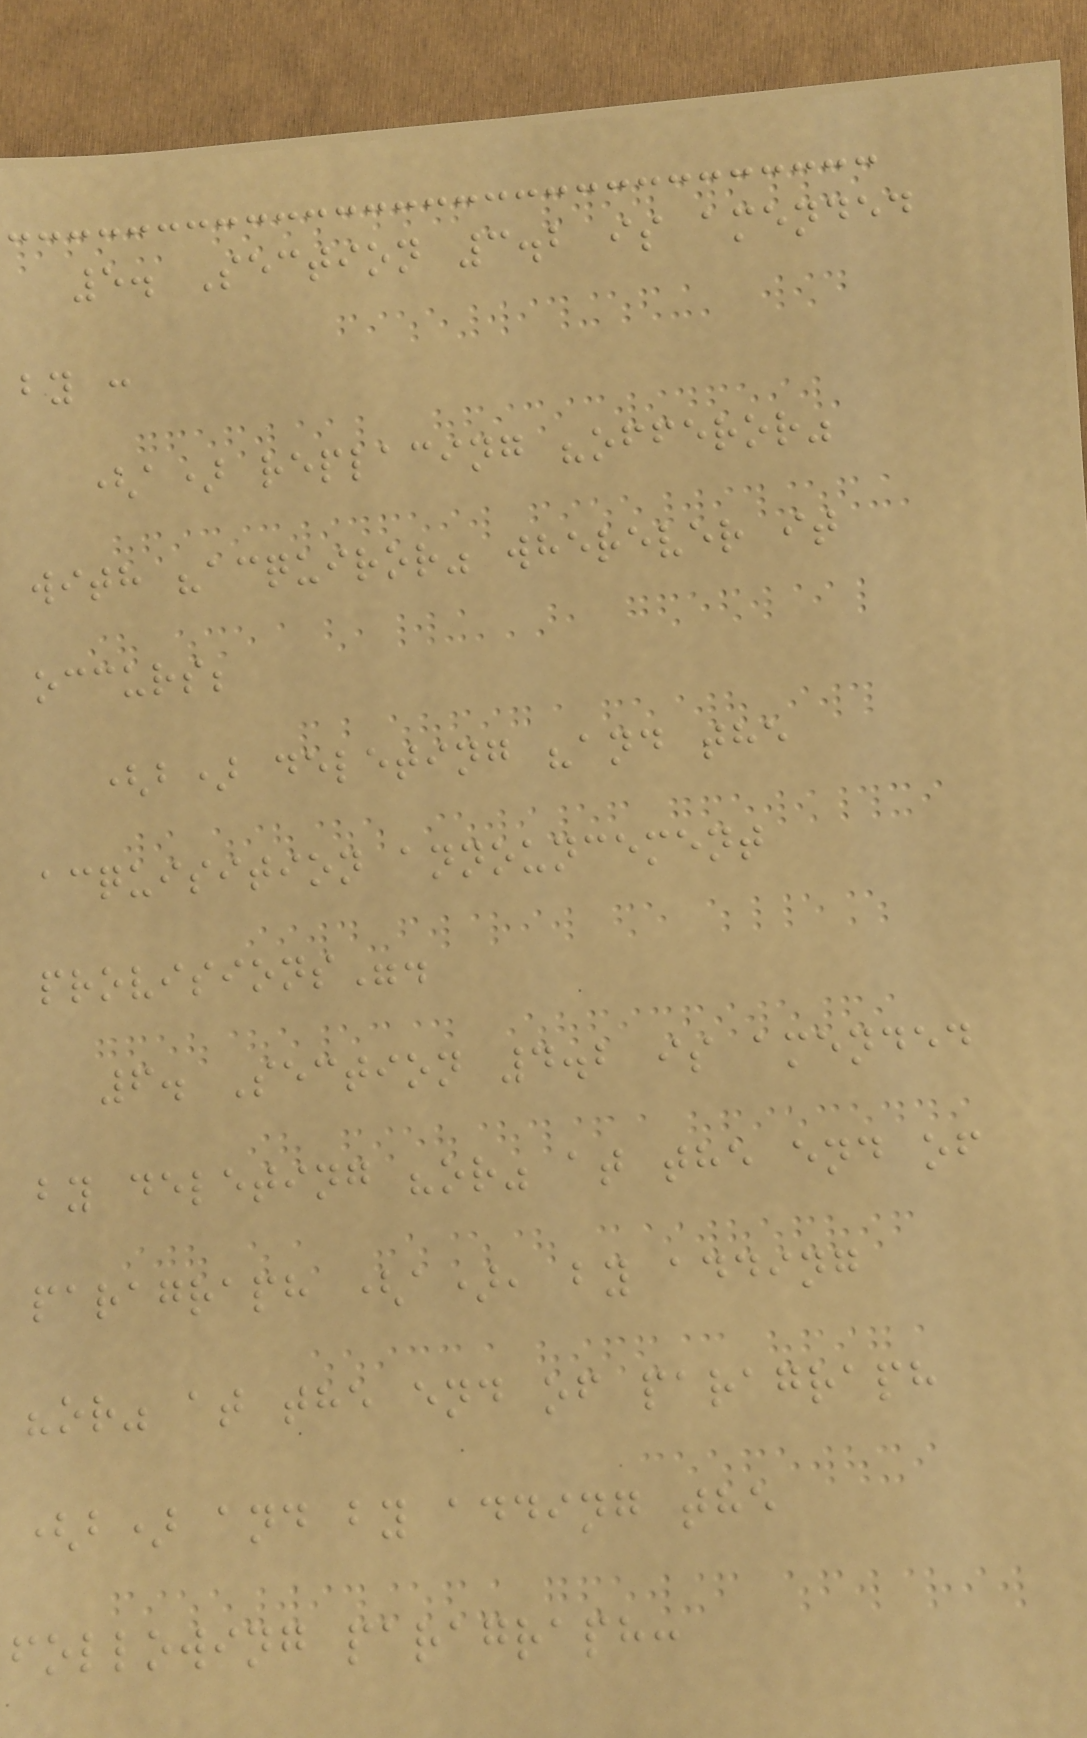5. Section 3.2 is amended
by :
(a) replacing "offeror"
with "acquiror" wherever it
occurs;
(b) deleting "and the
acquisition announcement
provisions".
6. Section 4.2 is amended
by deleting "or" at the end of
paragraph (a), by adding
"or" at the end of paragraph
(b) and by adding the
following paragraph:
